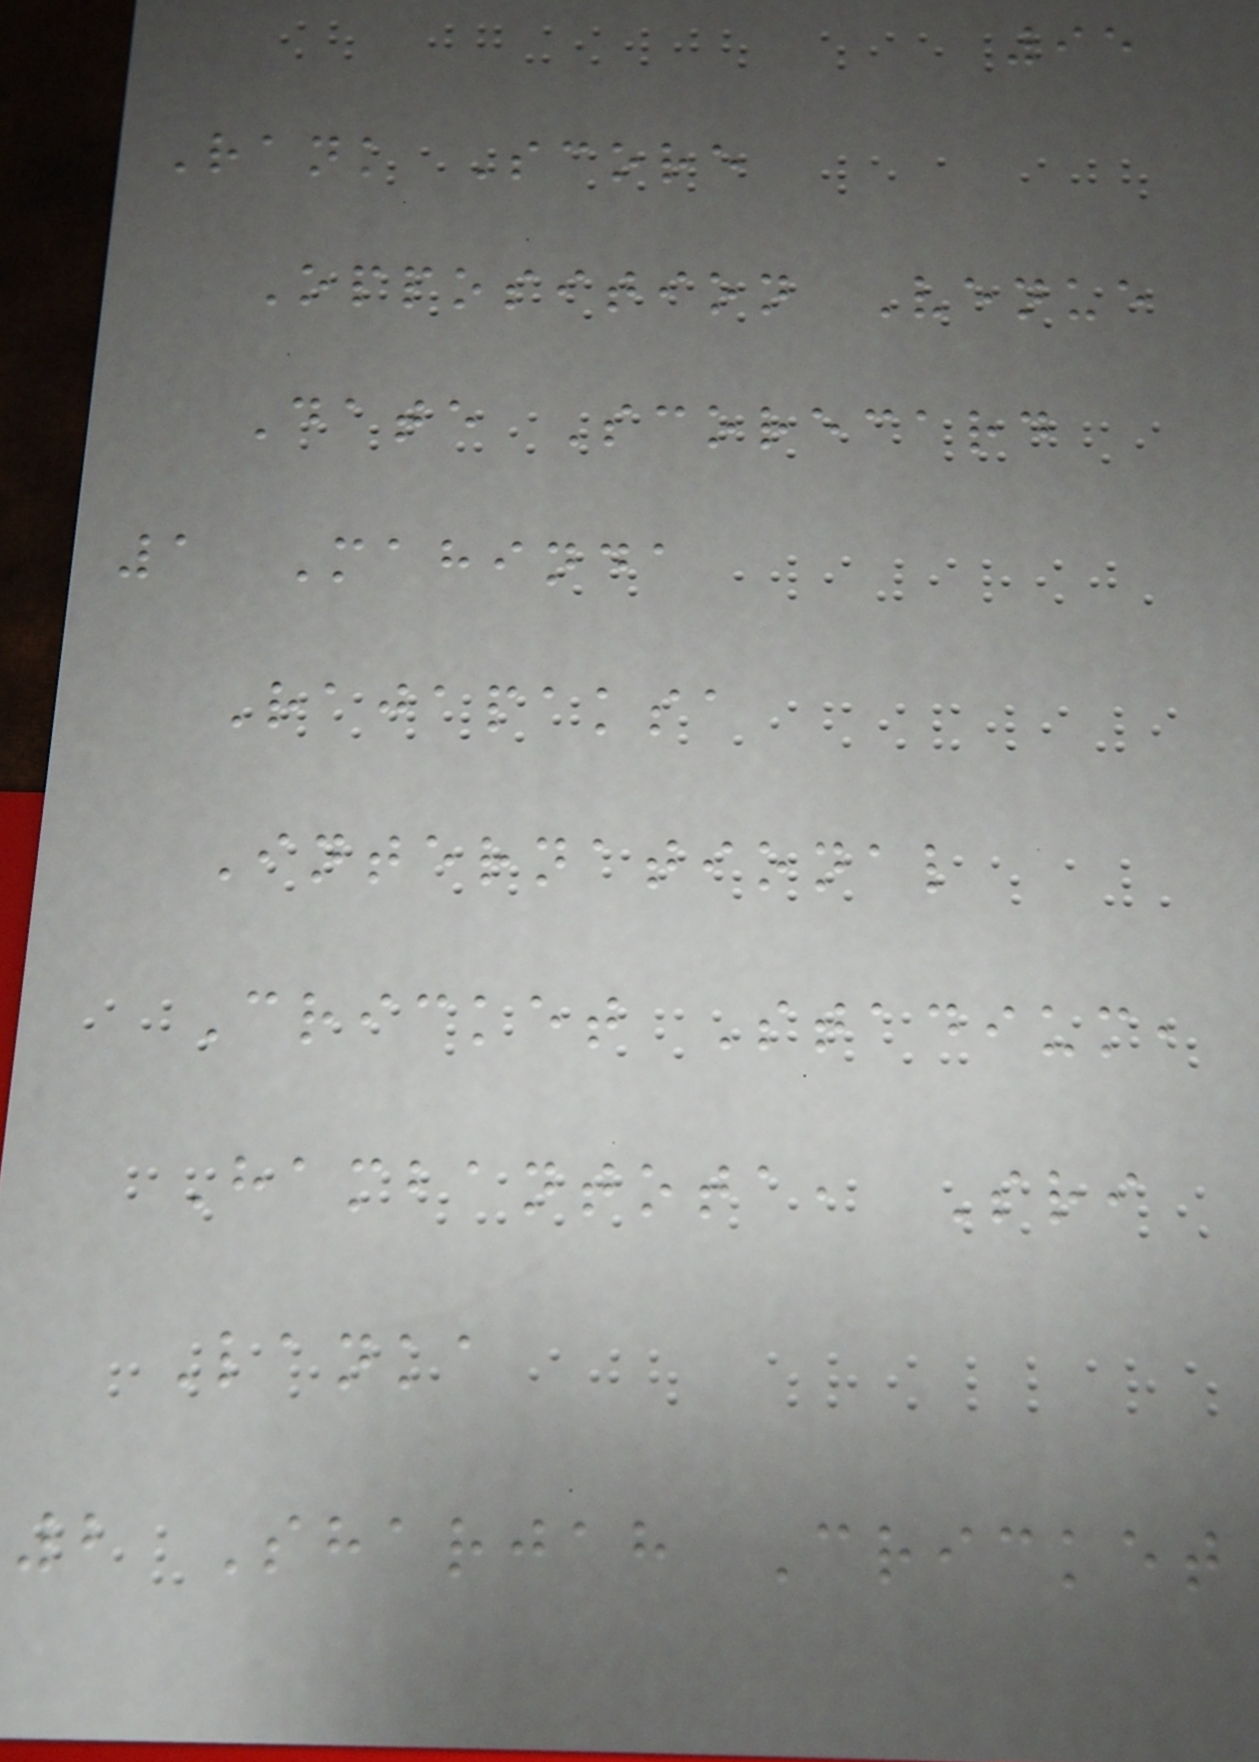95
Rank Score
Opposition Venue
Date Scorecard
1 Mahinda
Rajapaksa
International
Cricket Stadium,
Hambantota, Sri
Lanka
2 Sharjah Cricket
